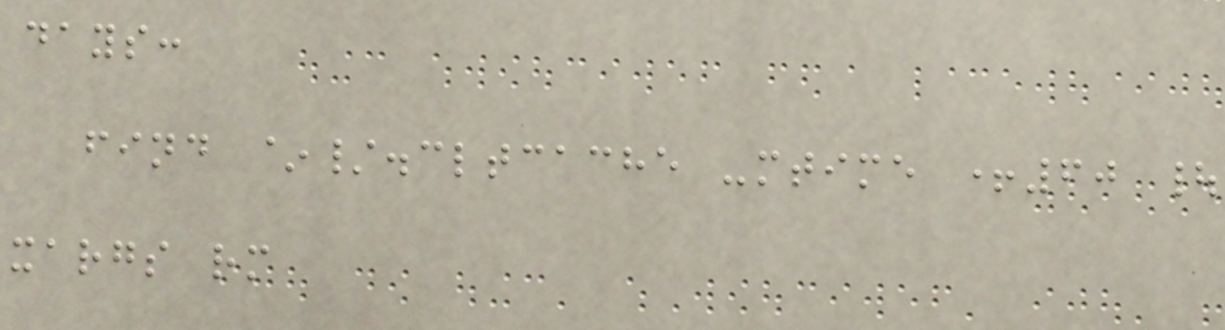days:
find ~/.cltcache -mtime +60 |
xargs rm
